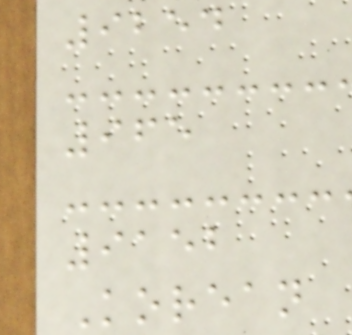9254
965
9152
Korean
